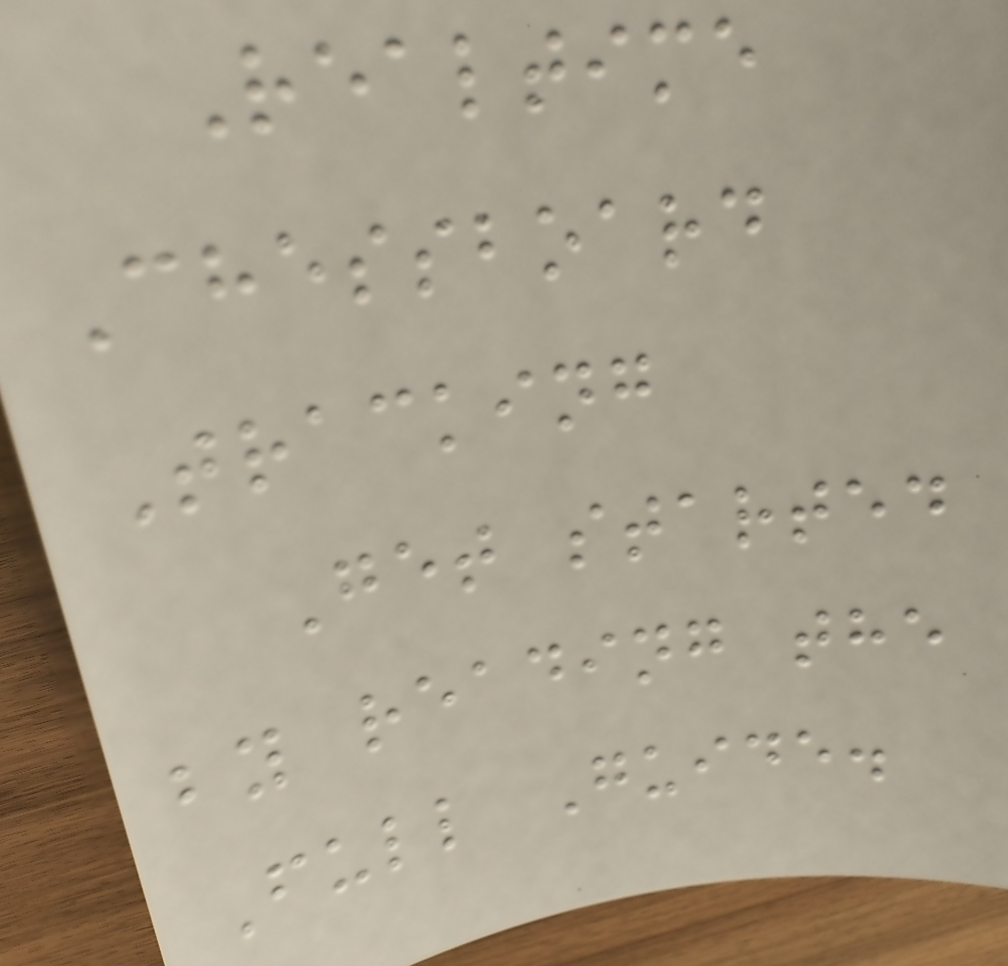Realtime
Chessboard
Tracking
Get started
by reading the
Full Guide.
